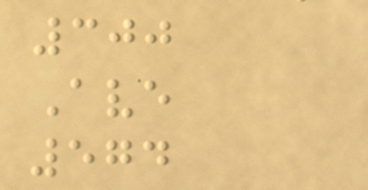300
Ave
574
